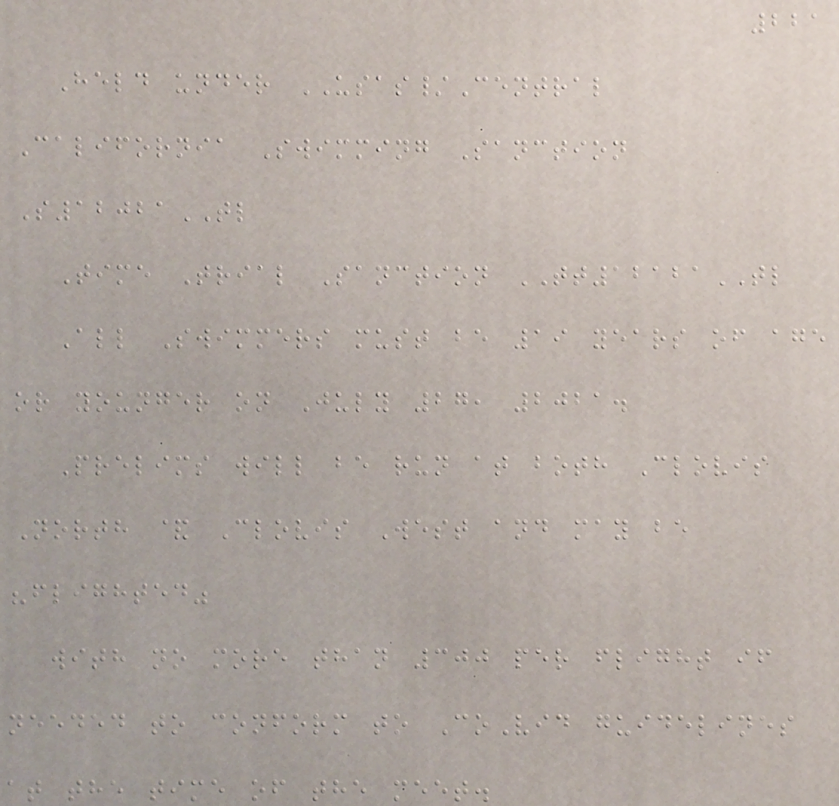221
Held under USAS/Central
California Swimming Sanction
S12021TL
Time Trial Sanction TT12121TL
All Swimmers must be 19 years of age
or younger on July 27, 2021.
Prelims will be run at both Clovis
North & Clovis West and may be
"flighted"
with no more than 300 per flight if
needed to conform to CoVid guidelines
at the time of the meet.
